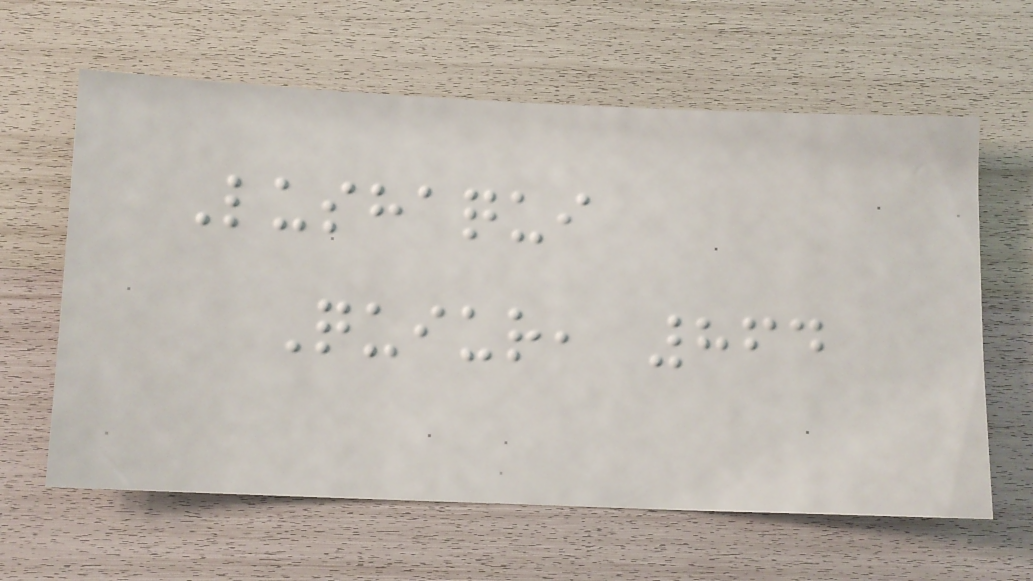Lushaqui
Quiur, 864
